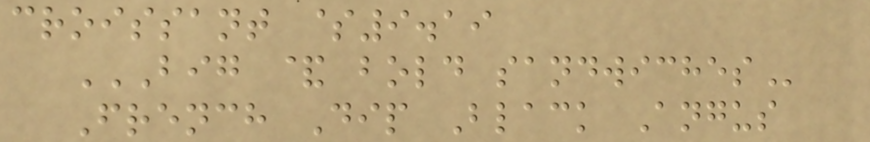croissant $9.19
BIG & BOLD SANDWICHES
French Dip Black Angus
